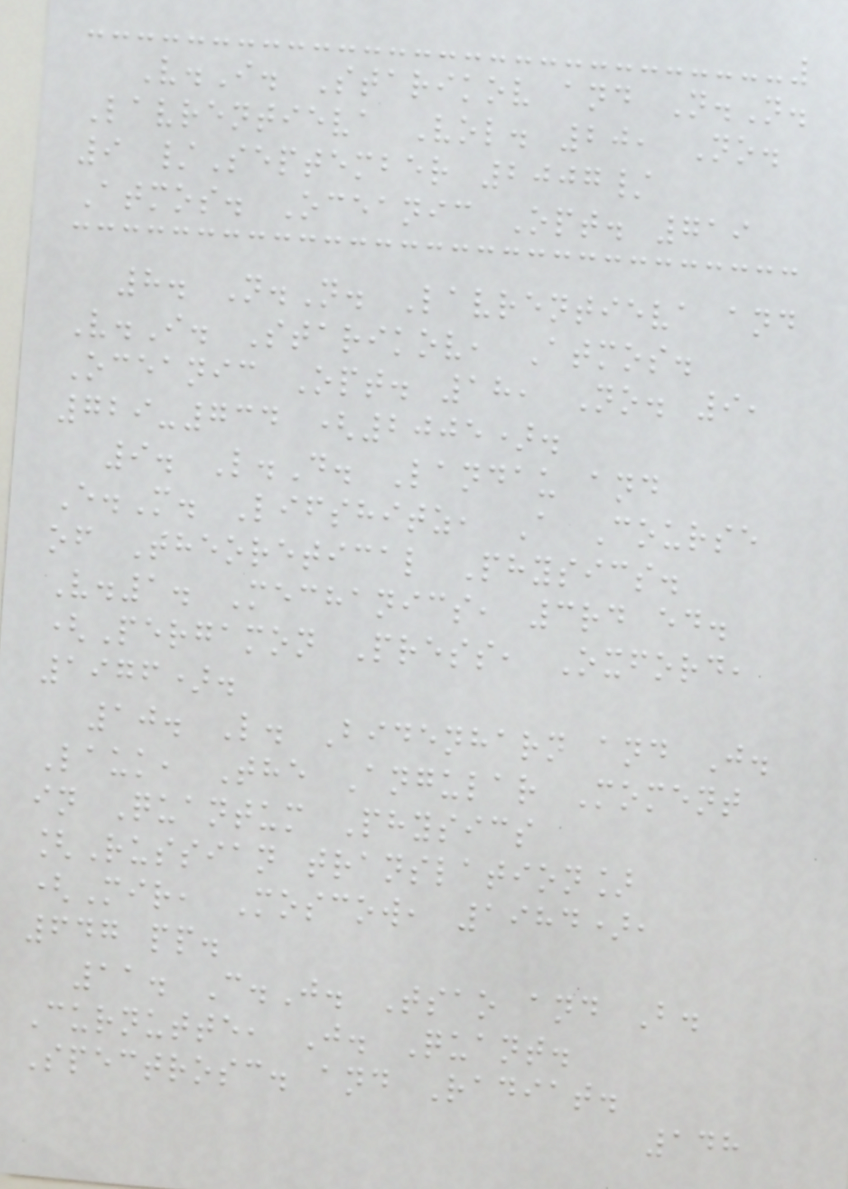V.I. Starikov and N.N.
Lavrentieva Vol. 20, No.
9 /September 2007/
Atmos. Oceanic Opt. 719
8. N.N. Lavrentieva and
V.I. Starikov, Atmos.
Oceanic Opt. 18, No. 9,
729-734 (2005).
9. L.D. Landau and
E.M. Lifshitz, A Course
of Theoretical Physics.
V.1. Mechanics, 3rd ed.
(Pergamon Press, Oxford,
1976).
10. L. Bidenharn and J.
Lauk, The Angular Moment
in Quantum Physics
[Russian translation]
(Mir, Moscow, 1984),
647 pp.
11. C.J. Tsao and B.
Curnutte, J. Quant.
Spectrosc. and Radiat.
148
